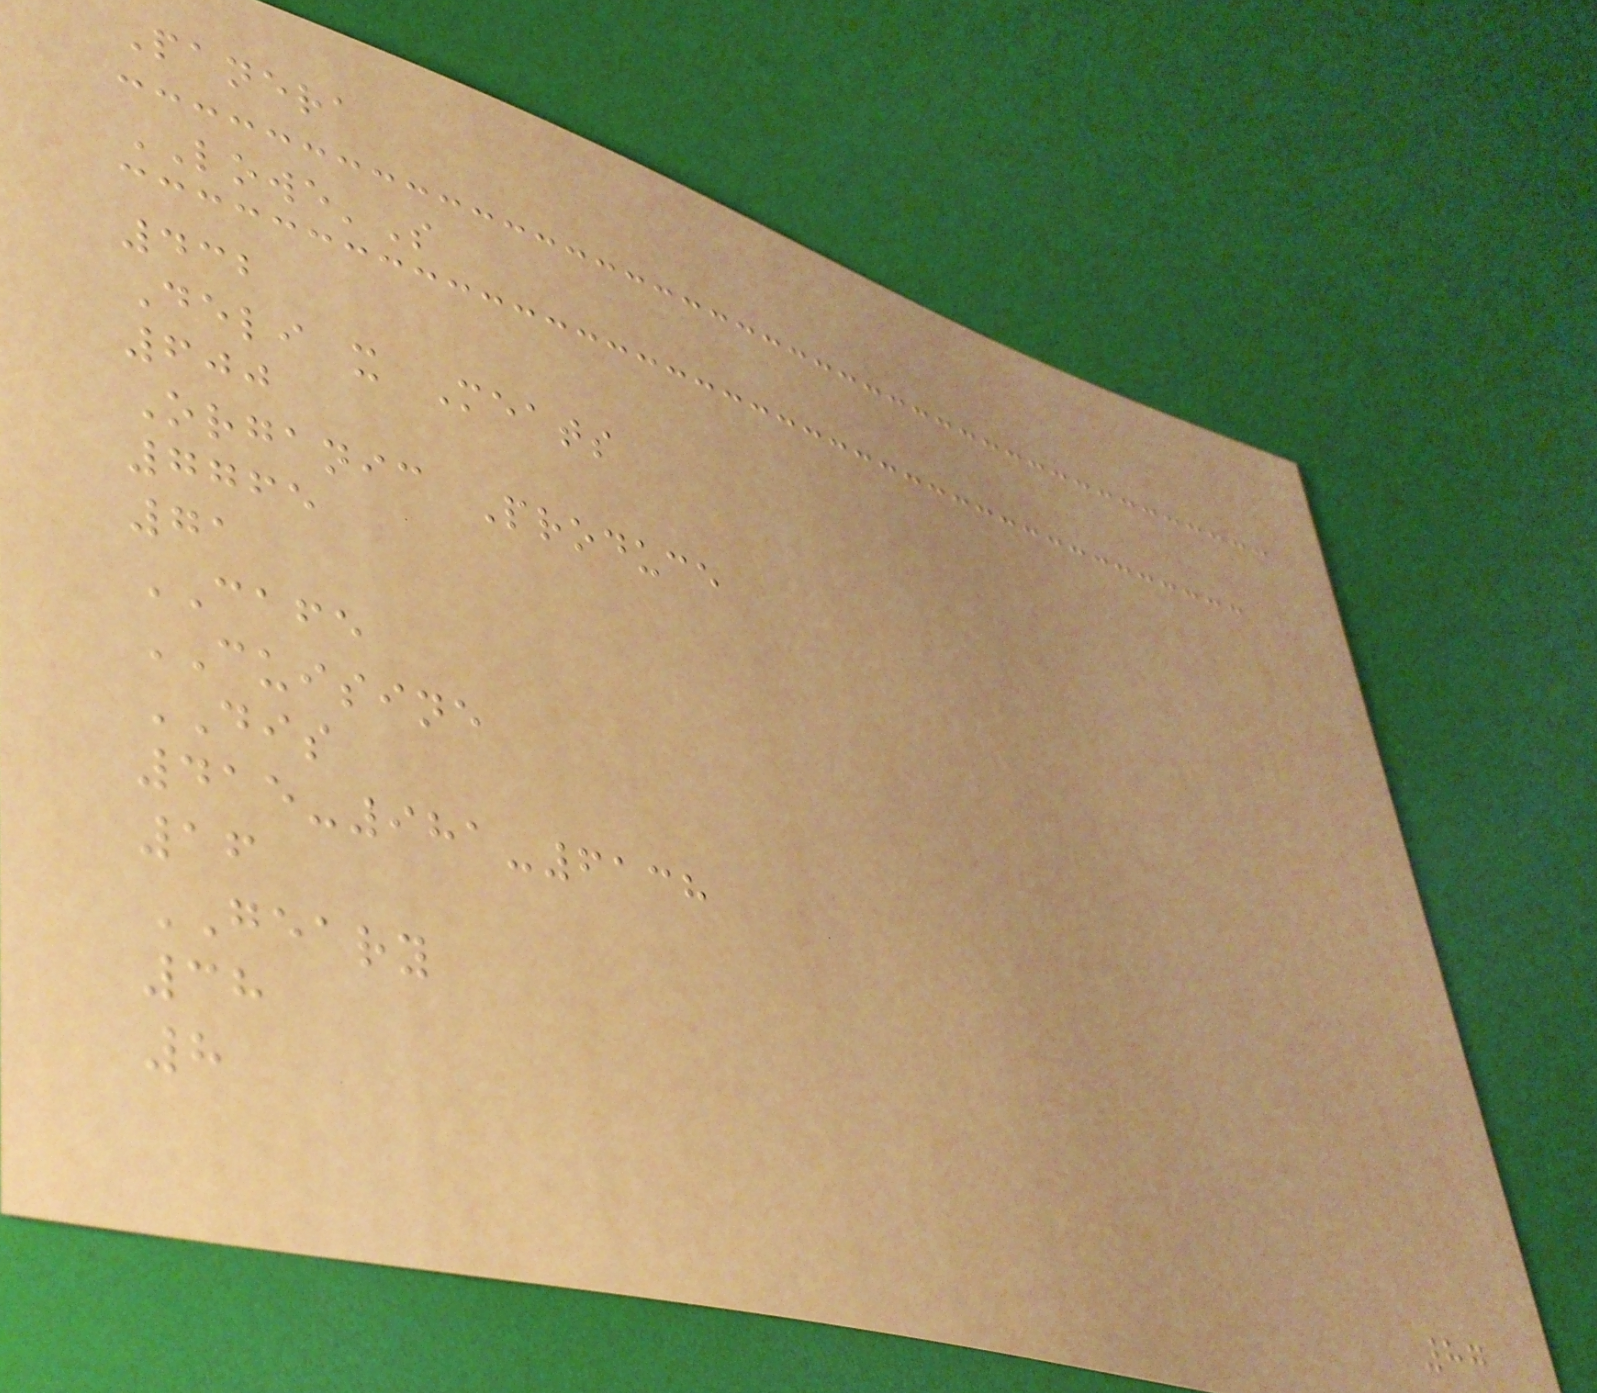Panera
LOWE'S
432
Deli x Meats
600
Organic Produce
7765
71
CAFE
CUISINE
DIS
415-981-6138
16
GEARY
38
8
87
